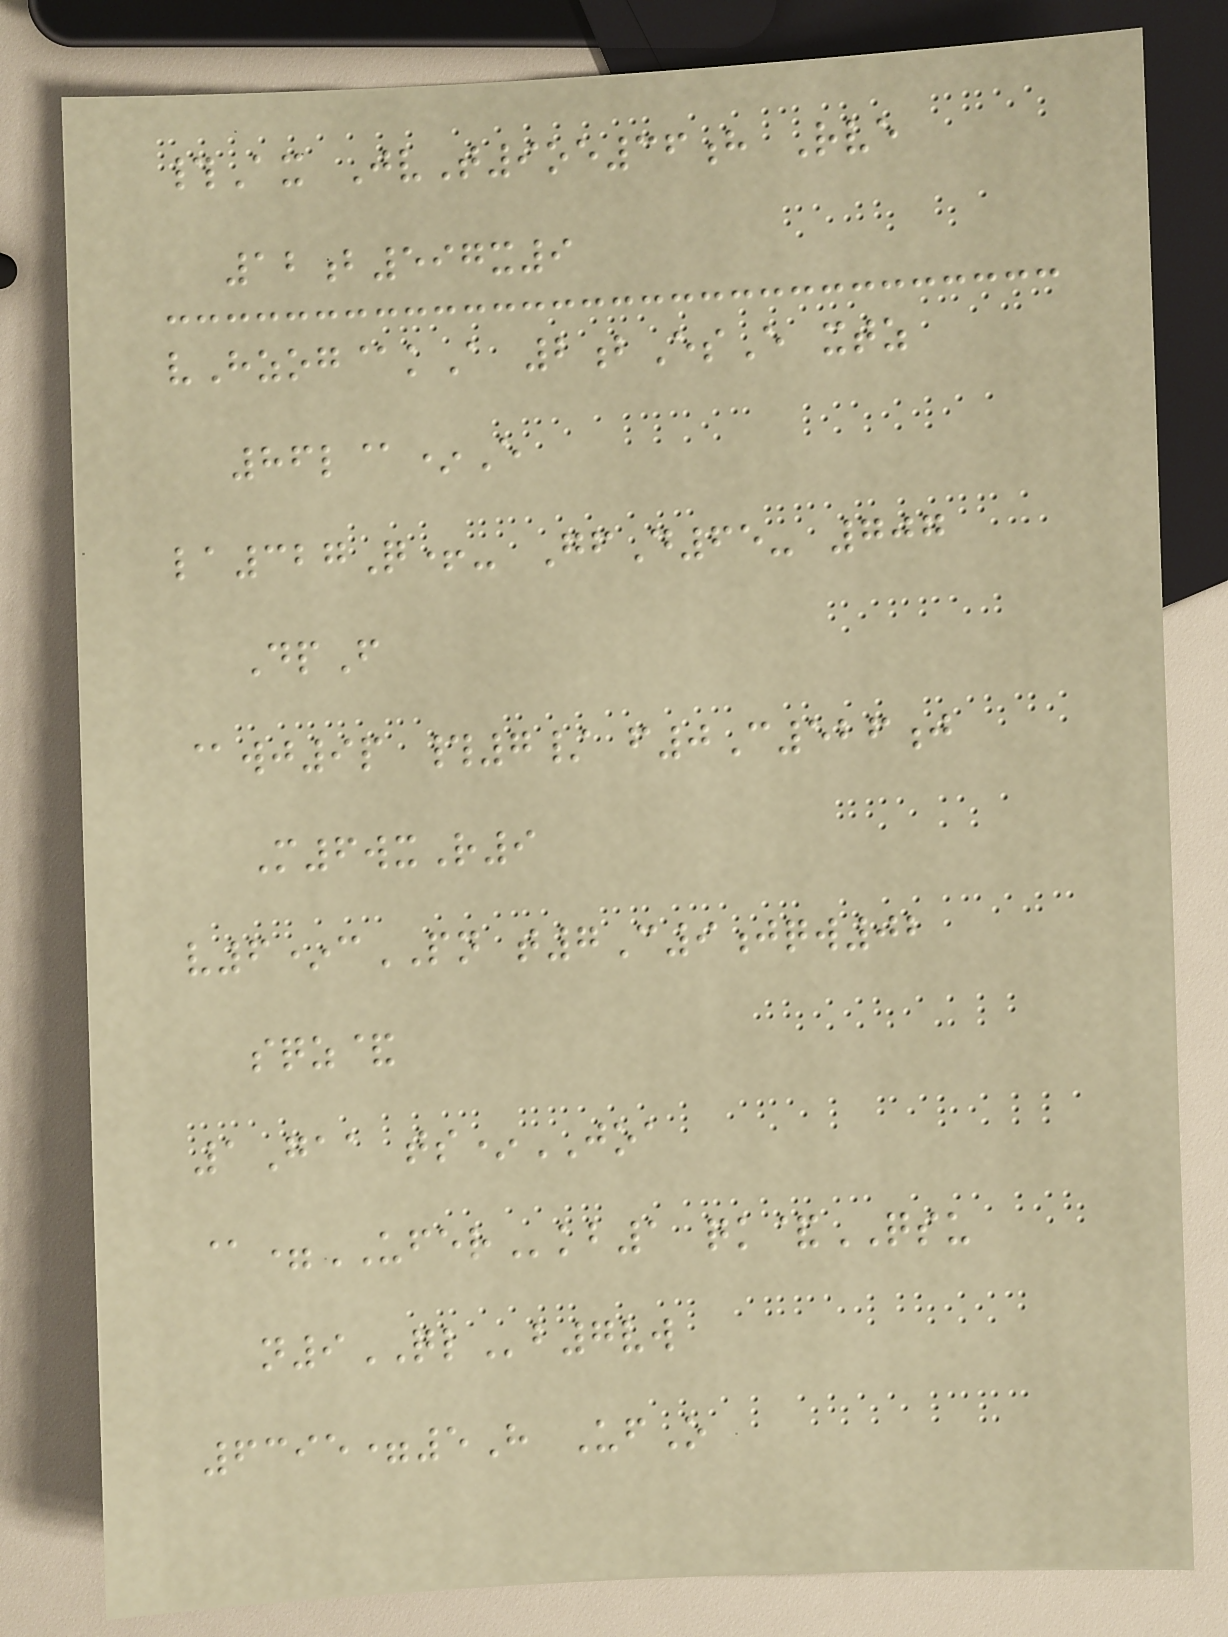#Ax JvT9oe36h Rve
12b597x9
vHzog@kA 2bEsE xtz
86l@*E
la327Q+- GfD65- 707
DpF
@wj9p #7/ f0C526j
M6wxR9
v6*cPN t7C9jqw02
sqz&
1Gaa ts*JOA
@=UFERkb1 qk&QSU
n9QLb7vw
6395=5H UfO
